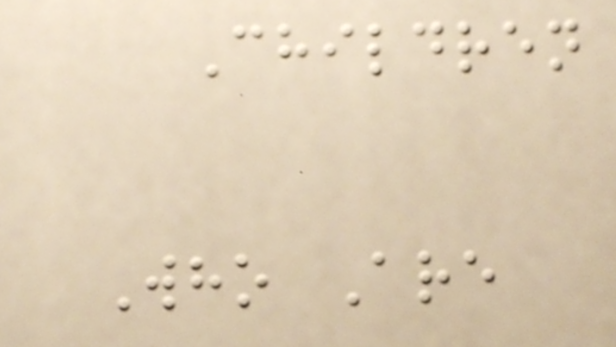Children
Who Are
